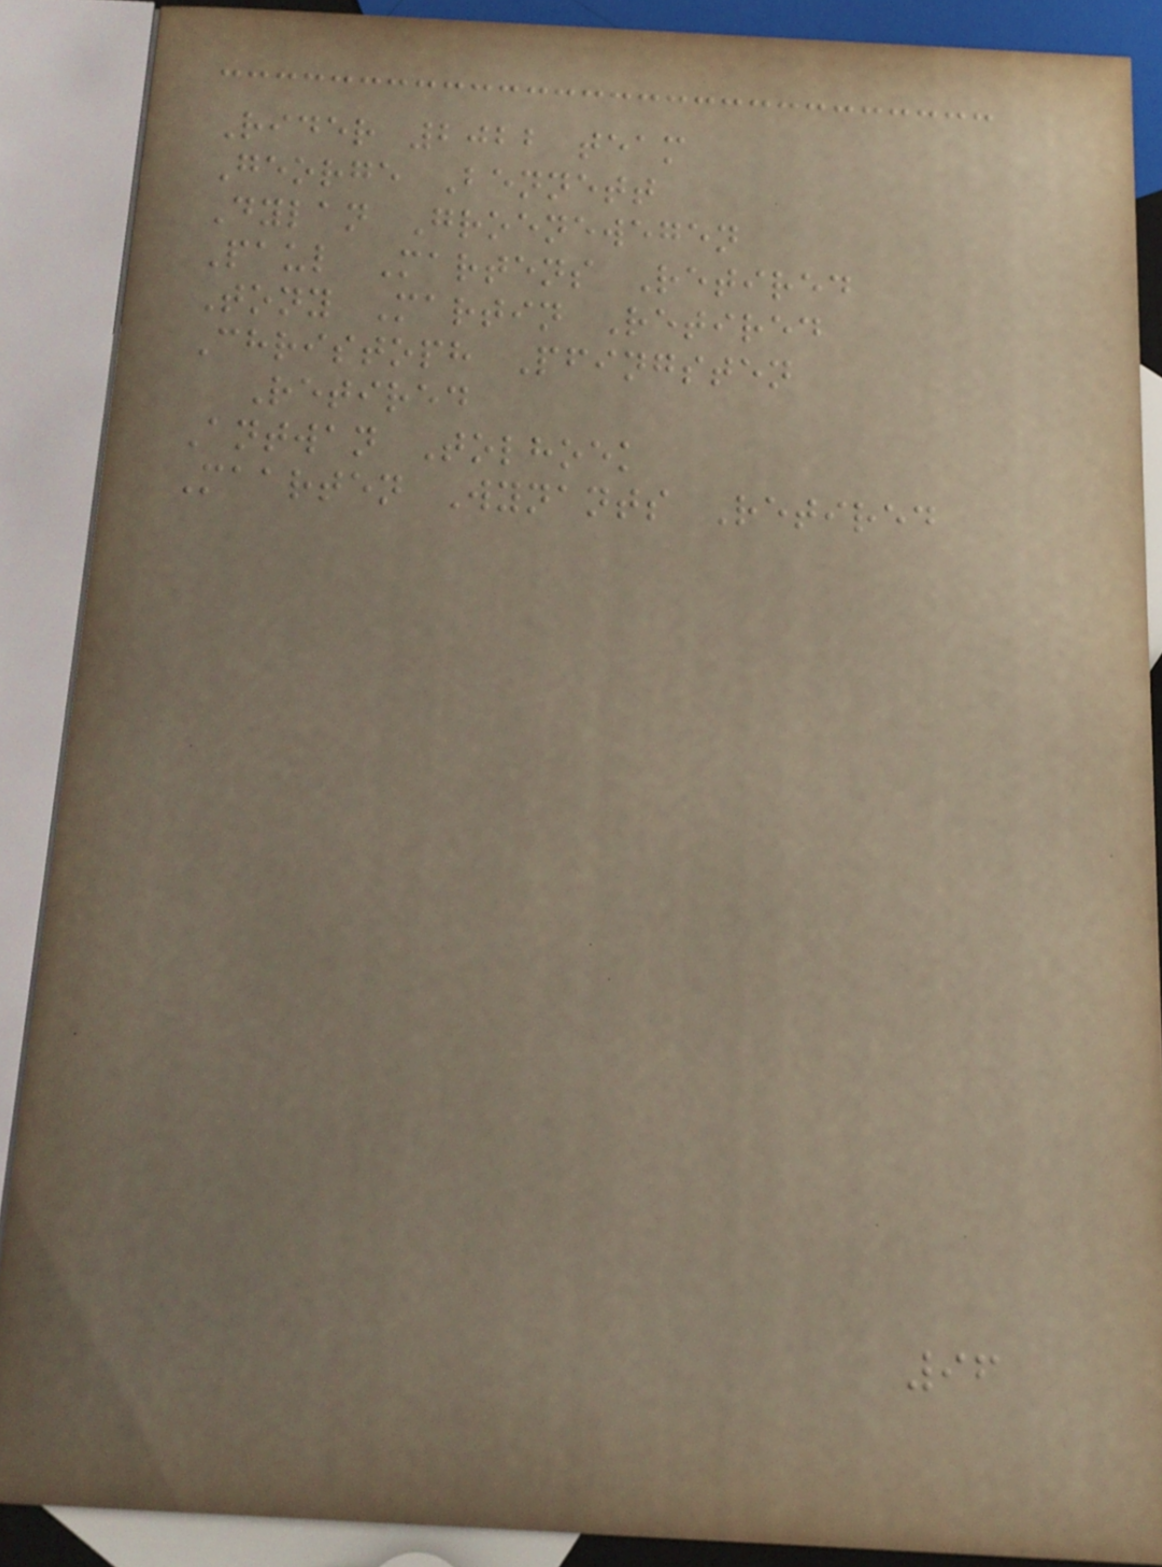Rider 2022 team
George Bennett
Dylan Groenewegen
Paul Martens Retired
Tony Martin Retired
Christoph Pfingsten
Retired
Antwan Tolhoek
Maarten Wynants Retired
96
